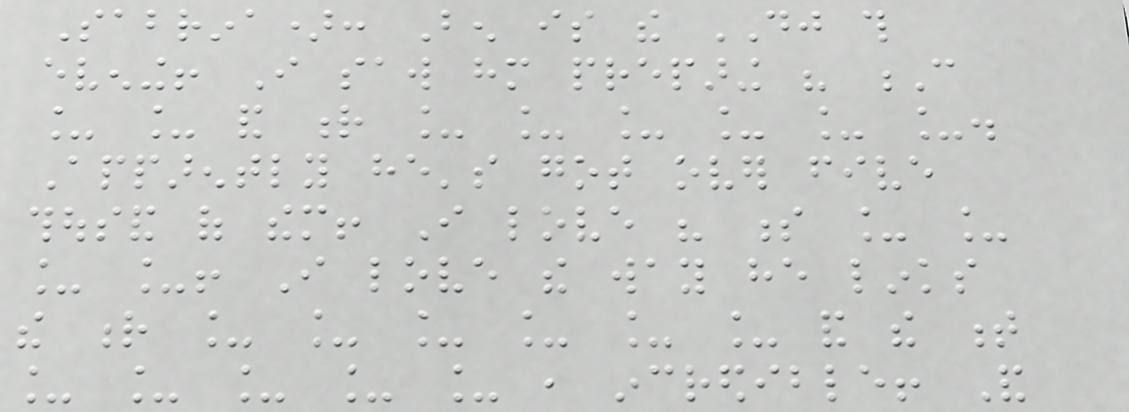Sabrina): Ben is the DJ this
evening! I saw him preparing his C
_ _ and r _ _ _ _ _ _.
Apparently he's got over five
thousand of them! I love his s _ _
_ _! I love the way he links
the r _ _ _ _ _ _ and the t
_ _ _ _ _ , incredible! And
